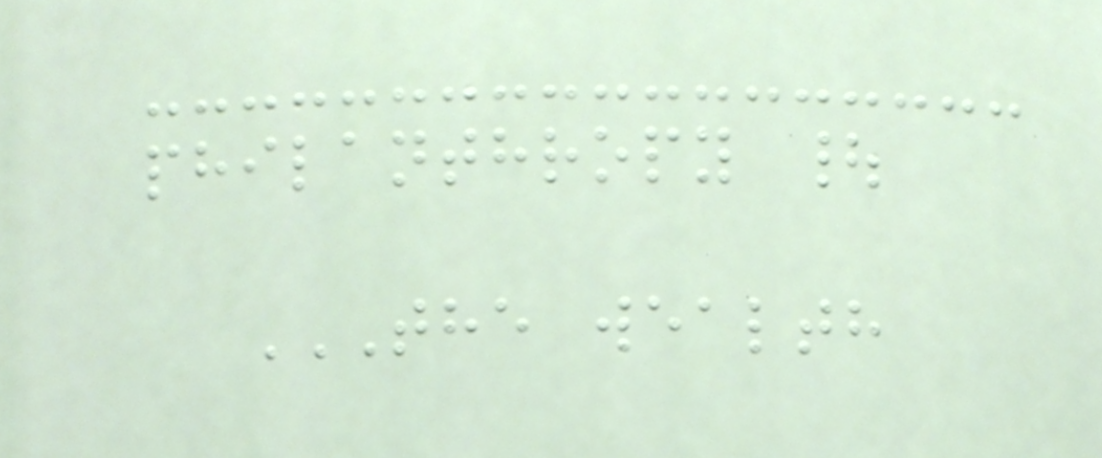philanthropy |
THE WEALTH
